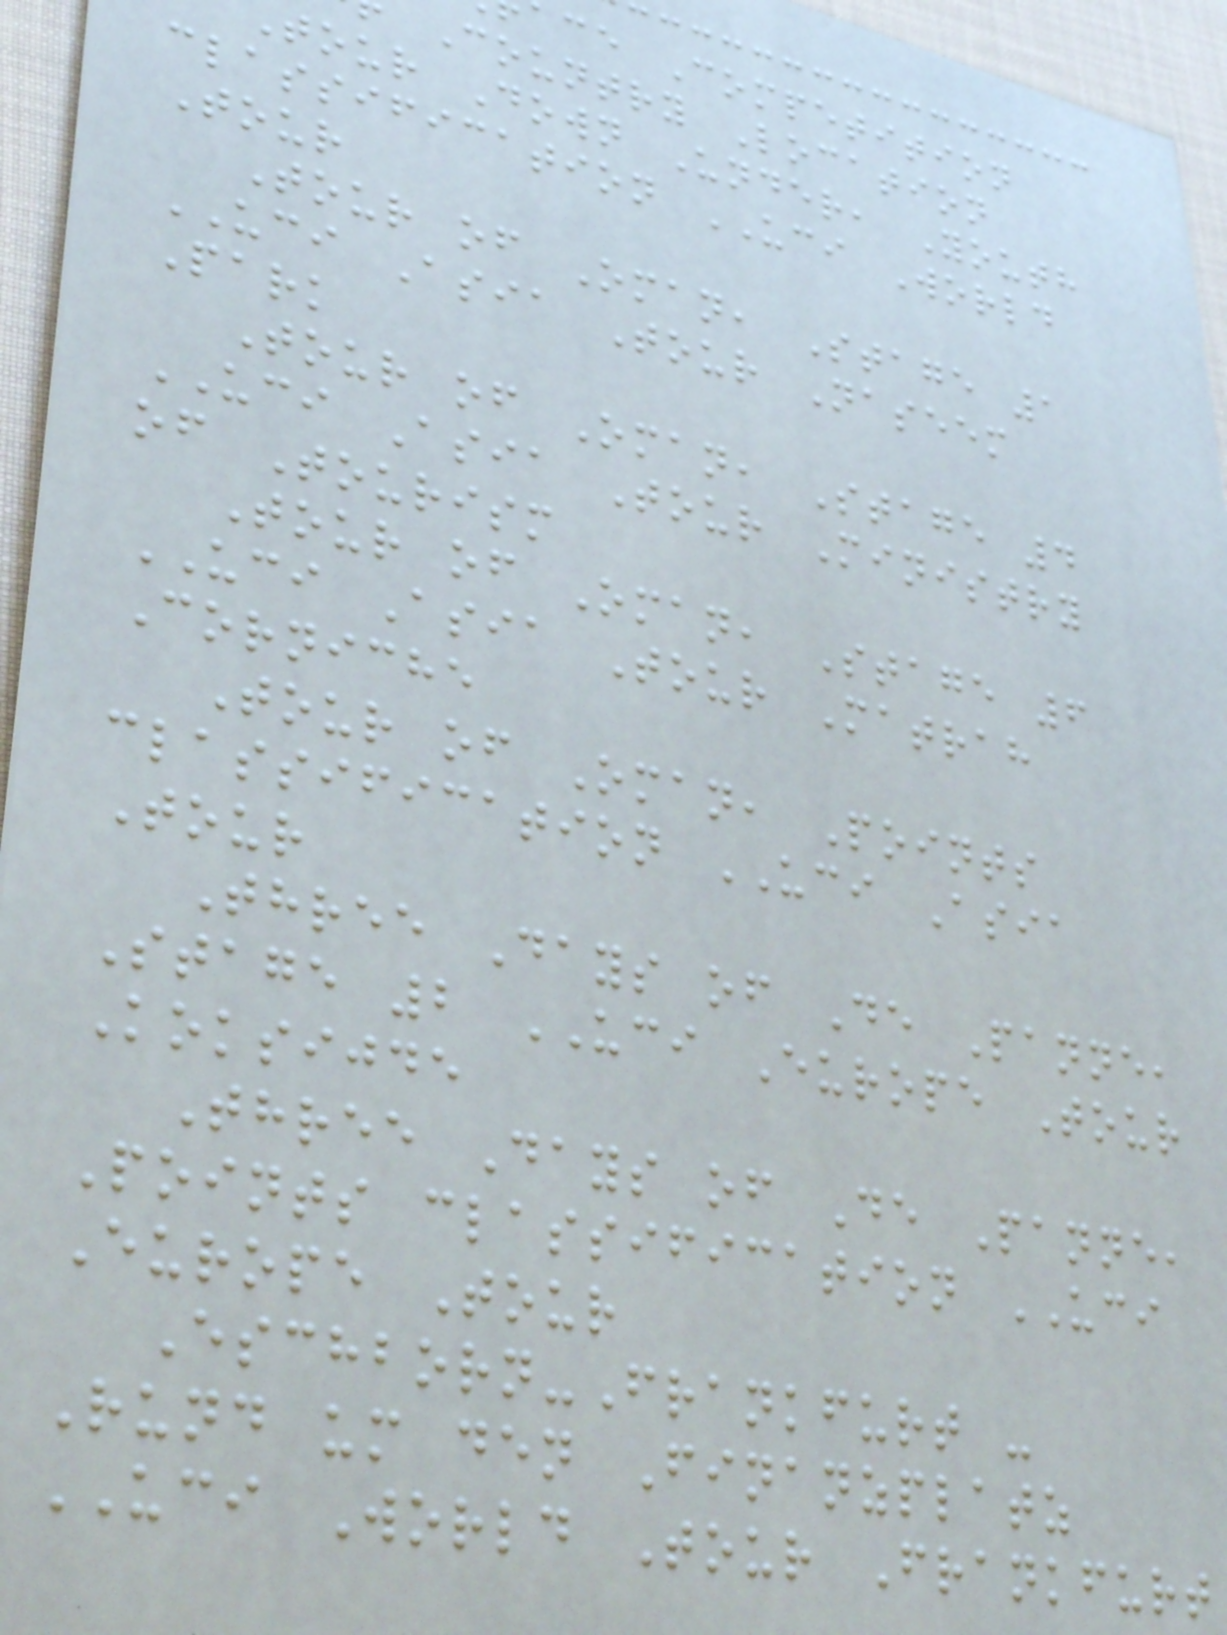ace Competition
Country Location
tour Down Under, Youth
classification UCI World
Tour
Tour of Oman, Stage 1
UCI Asia Tour Naseem
Park
Tour of Oman, Stage 4
UCI Asia Tour Ministry
of Tourism
Tour of Oman, Stage 6
UCI Asia Tour Matrah
Corniche
Tour of Oman, Points
classification UCI Asia
Tour
Three Days of De Panne,
Stage 2 UCI Europe Tour
Koksijde
Three Days of De Panne,
Points classification UCI
Europe Tour
Eschborn-Frankfurt -
Rund um den Finanzplatz
UCI World Tour Frankfurt
